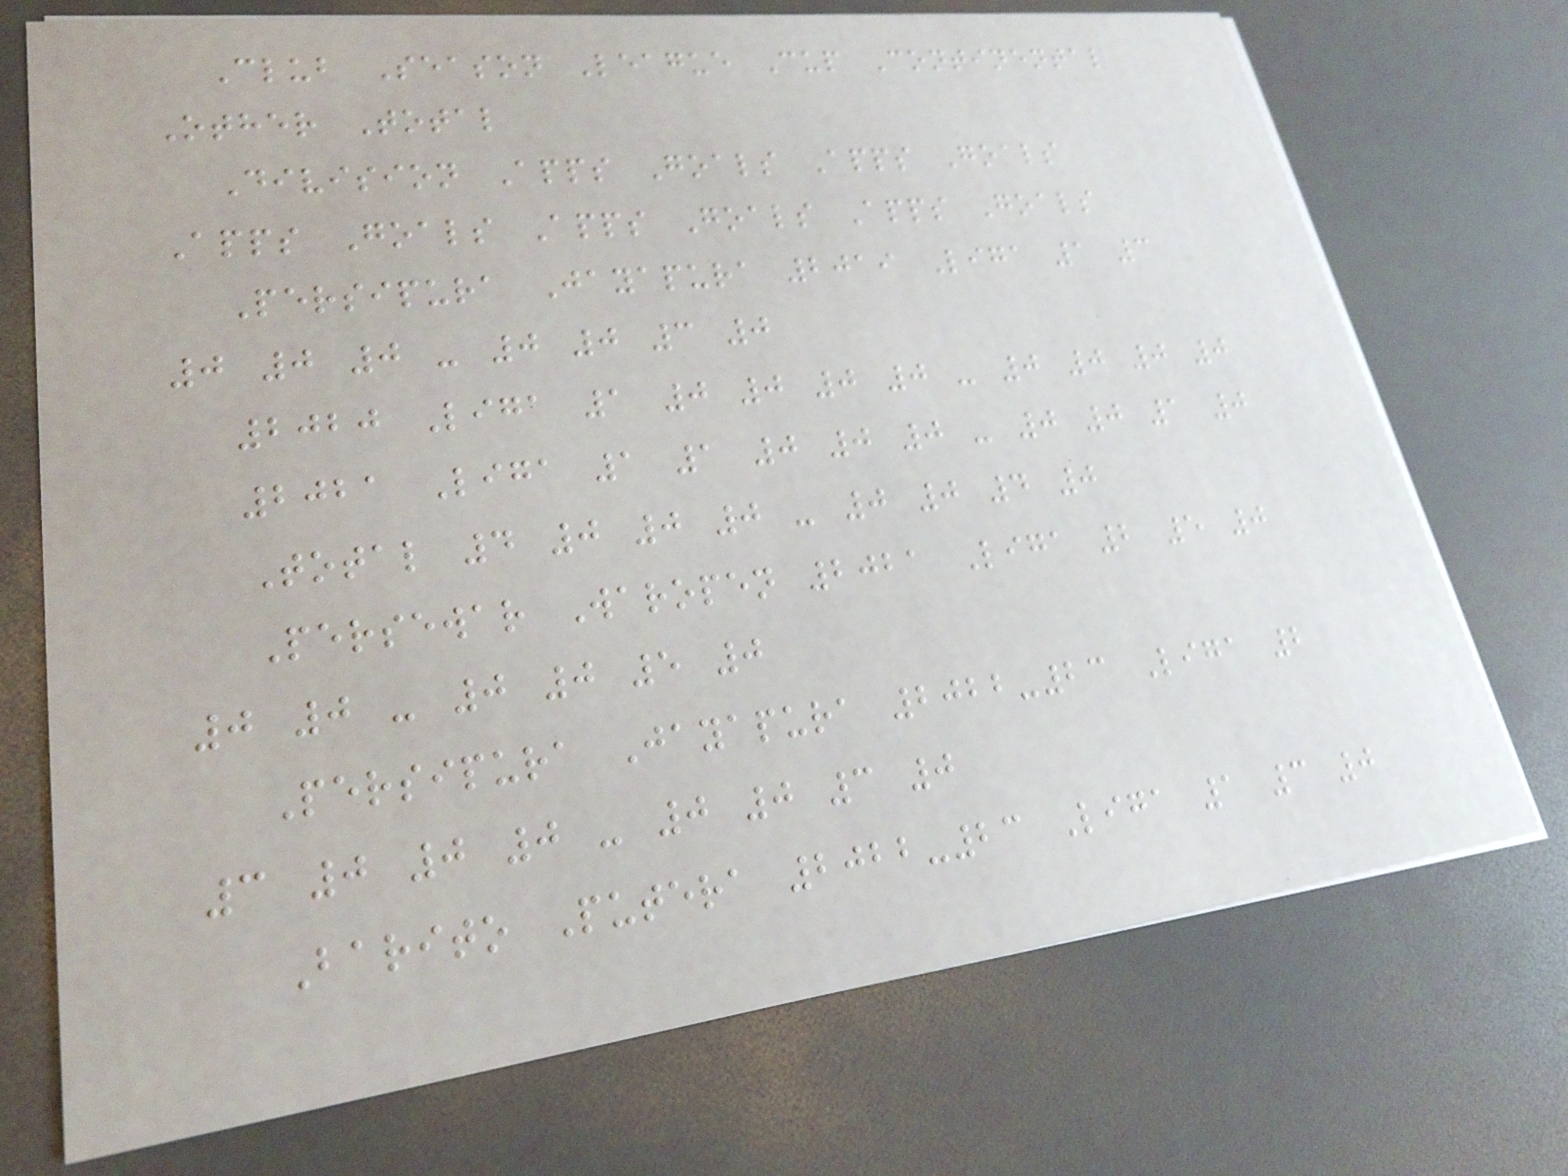Club Season League Cup Continental
Other Total
Division Apps Goals Apps Goals
Apps Goals Apps Goals Apps Goals
Persipura Jayapura 2019 Liga 1 3
0 0 0 - 0 0 3 0
2020 Liga 1 0 0 0 0 - 0 0 0 0
2021 Liga 1 1 0 0 0 - 0 0 1 0
Total 4 0 0 0 - 0 0 4 0
Persewar Waropen 2021 Liga 2 5 0
0 0 - 0 0 5 0
Persipura Jayapura 2022-23 Liga 2
3 0 0 0 - 0 0 3 0
Barito Putera 2022-23 Liga 1 3 0
